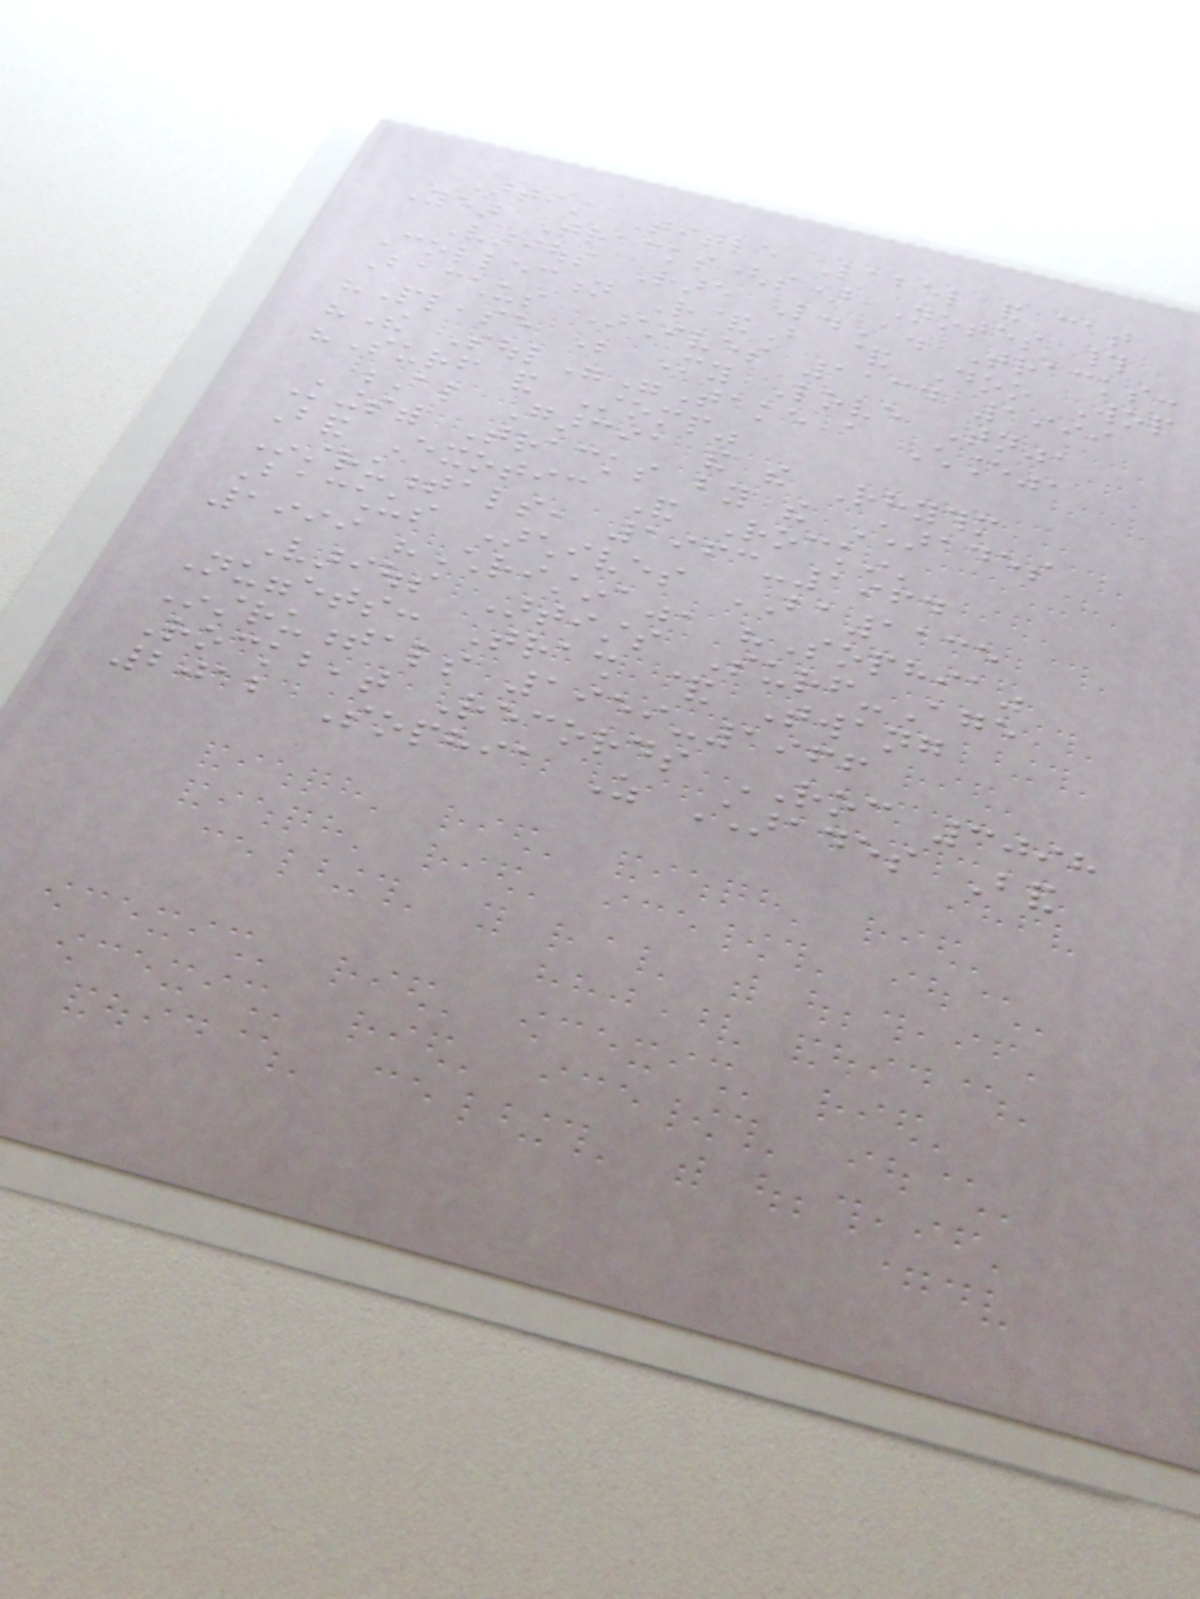Artist Title Label and cat
Year Tracks(s) Notes #
Various Rare L.A. Tracks:
Collection R&B & Doo Wop
Bacchus Archives 1134 1999
"Please Be My Love Tonight",
"The Soul""Take a Chance",
"Surf and Stomp"
Al Garcia and the Rhythm
Kingswith Tracks by the Charades
Band Exotic And Rockin'
Instrumentals, 1963-1964
Bacchus Archives BA1135
1999 "Christina", "Sophia"
Various Artists Surf-Age
Nuggets: Trash & Twang
Instrumentals 1959-1966
Rockbeat Records ROC 3098
2012 Sophia As Charades Band
